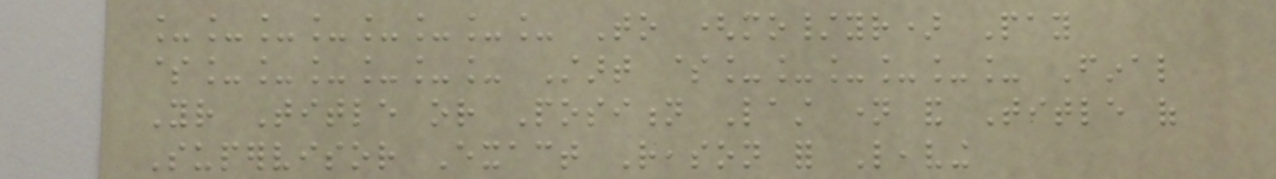________ To (mo/yr) Pay
$______ Start $______ Final
Your Title or Position Last name and Title of
Supervisor Exact Reason for Leaving
